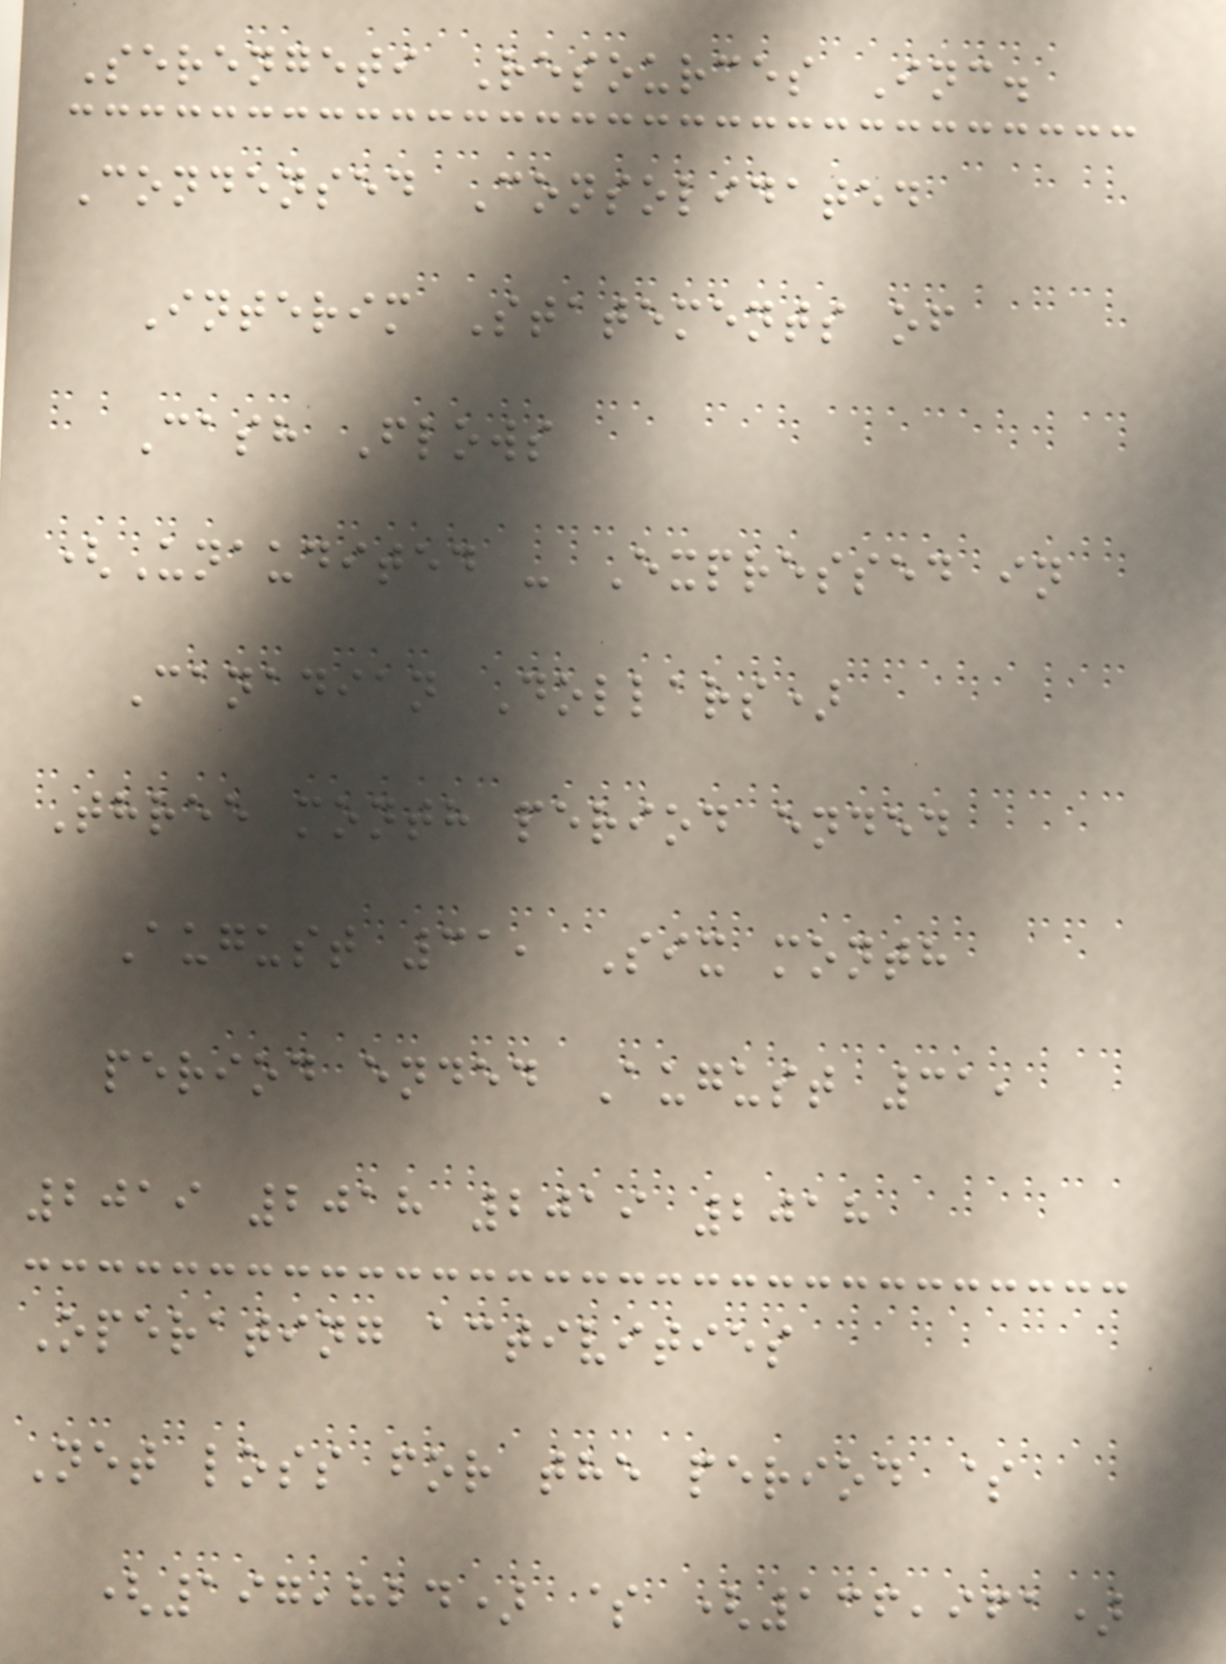Serengeti Resources Inc.
Condensed Consolidated
Interim Statements of
Cash Flows
(Unaudited - Expressed in
Canadian Dollars)
Three month period ended
August 31, Six month
period ended August 31,
2019 2018 2019 2018
Operating activities
Net loss for the period $
(197,824) $ (136,961)
